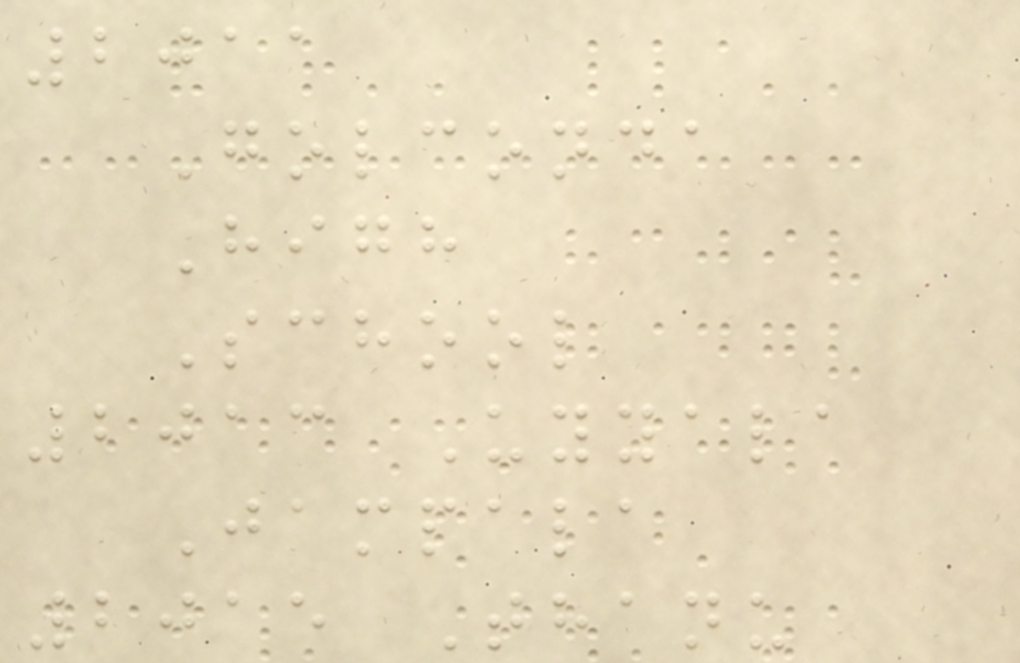2011
Golconda
High
School
2013 Uyyala
Jampala
2015 Thanu
